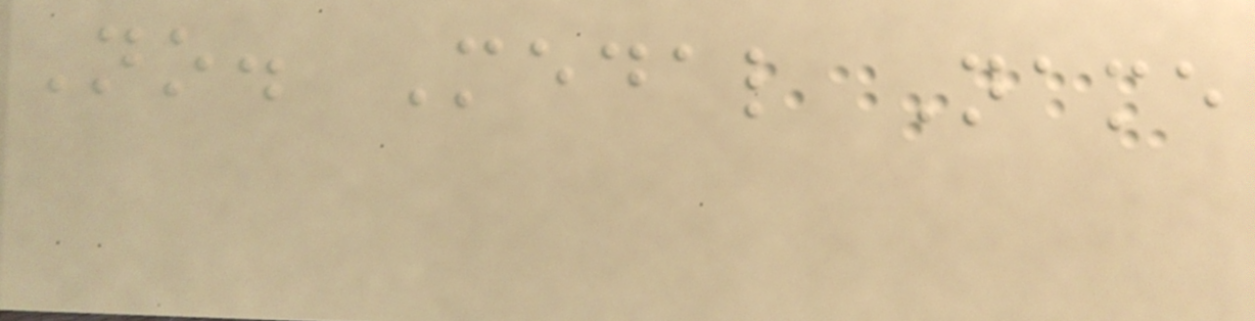No. Medal Name
